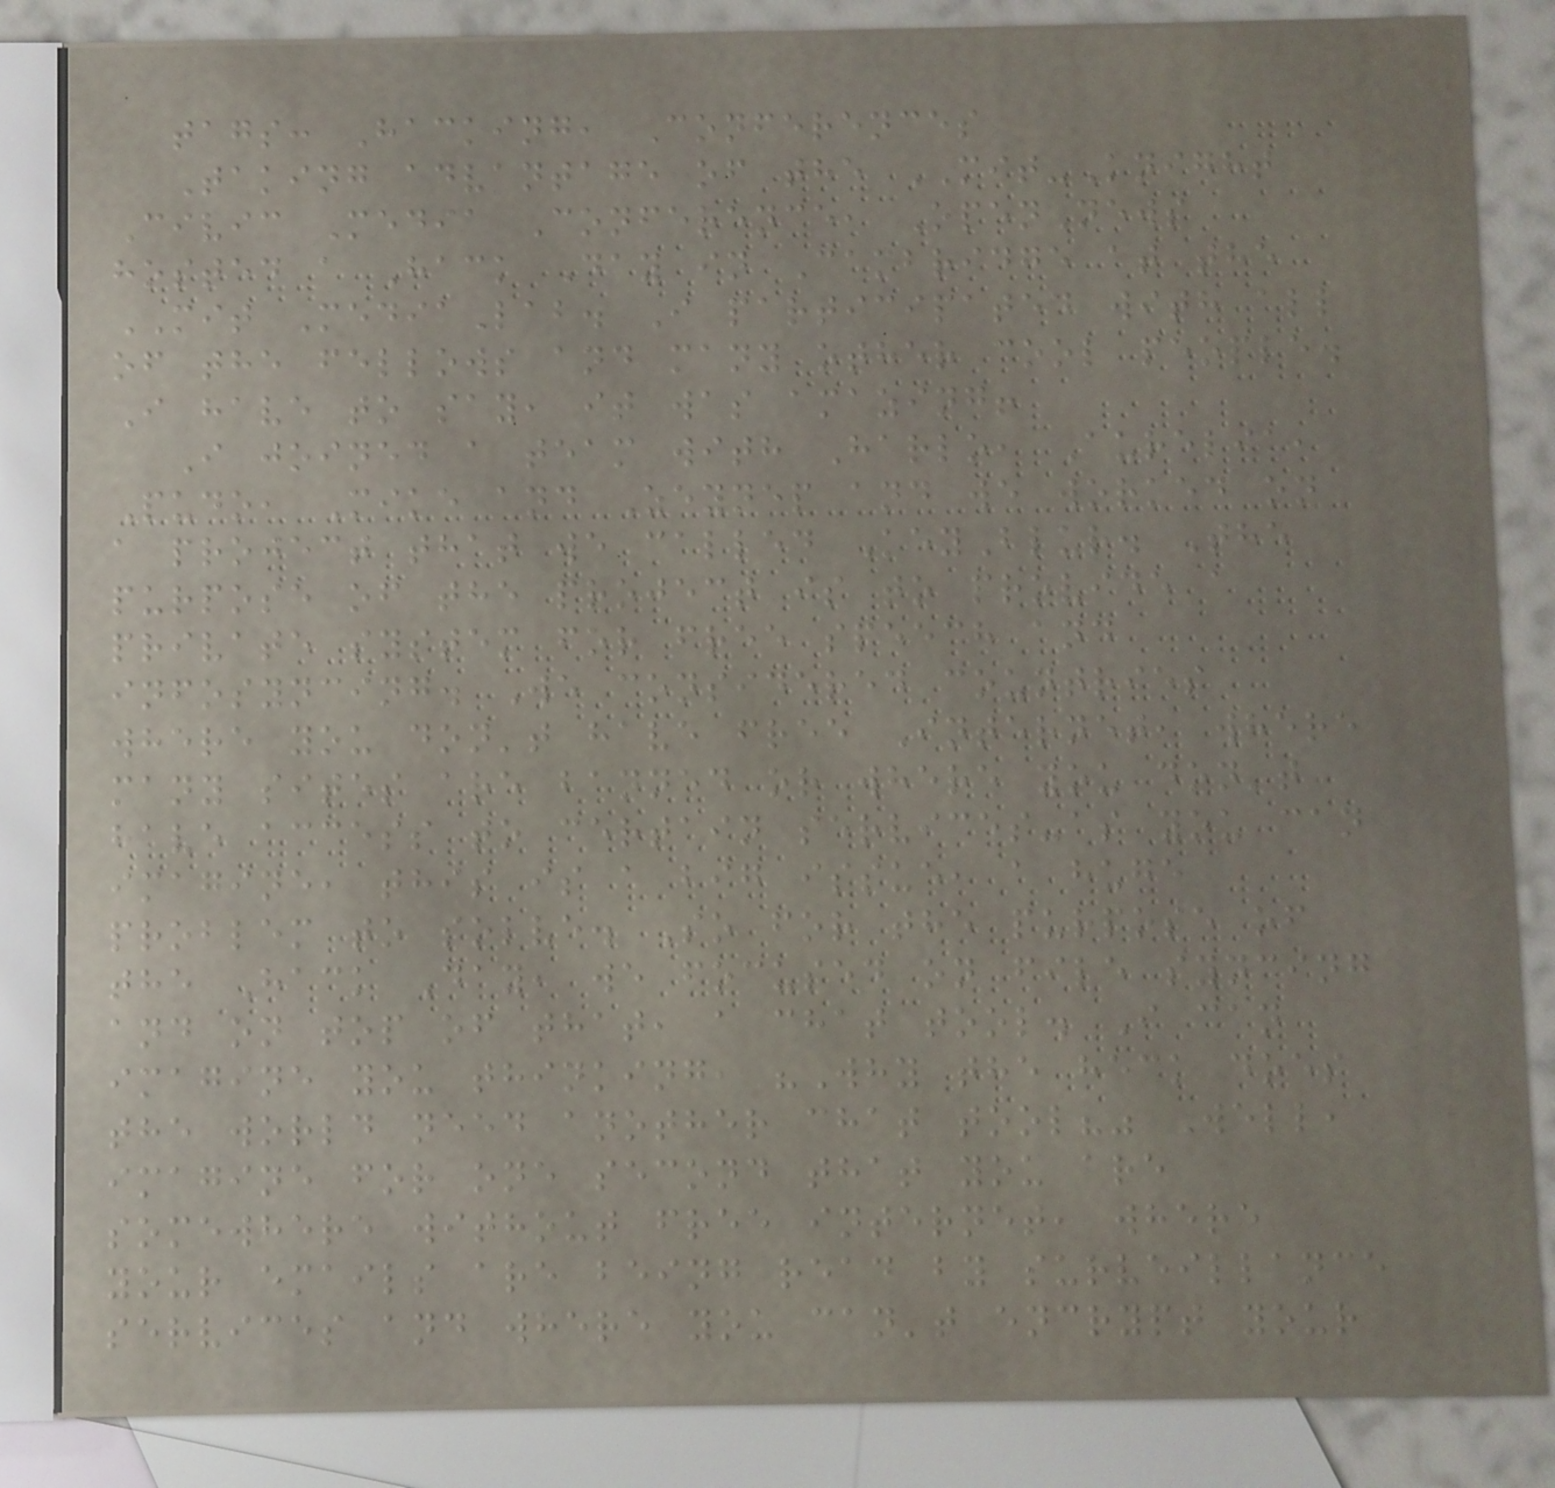tags: Hacking, Conferences
Taking advantage of the MIT-Knight
Civic Media Conference, OpenNews
hosted a Hack Day in Cambridge at the
MIT MediaLab. I participated with all
of the fellows and many other cool people.
I have to say, it was amazing!
I joined a team with Harlo, Aurelia,
Pudo, Mike and Zeynep and we worked on
a project that we called KeyBlur. The
purpose of the project is to provide a
private system for free speech and
infosyncing. We considered countries
where you don't have free Internet, where
many sites are banned or where you don't
have access to certain services-as you can
imagine, this is a big issue, a huge
problem to solve. So for the purpose of
the Hack Day, we focused on file syncing
and on top of that, a chat tool. I can
imagine you thinking, "Why the heck does
the world need another chat tool?" Well,
imagine for one second that you are
somewhere without free internet, where
your emails are being read by surveillance
services and where you can't encrypt your
